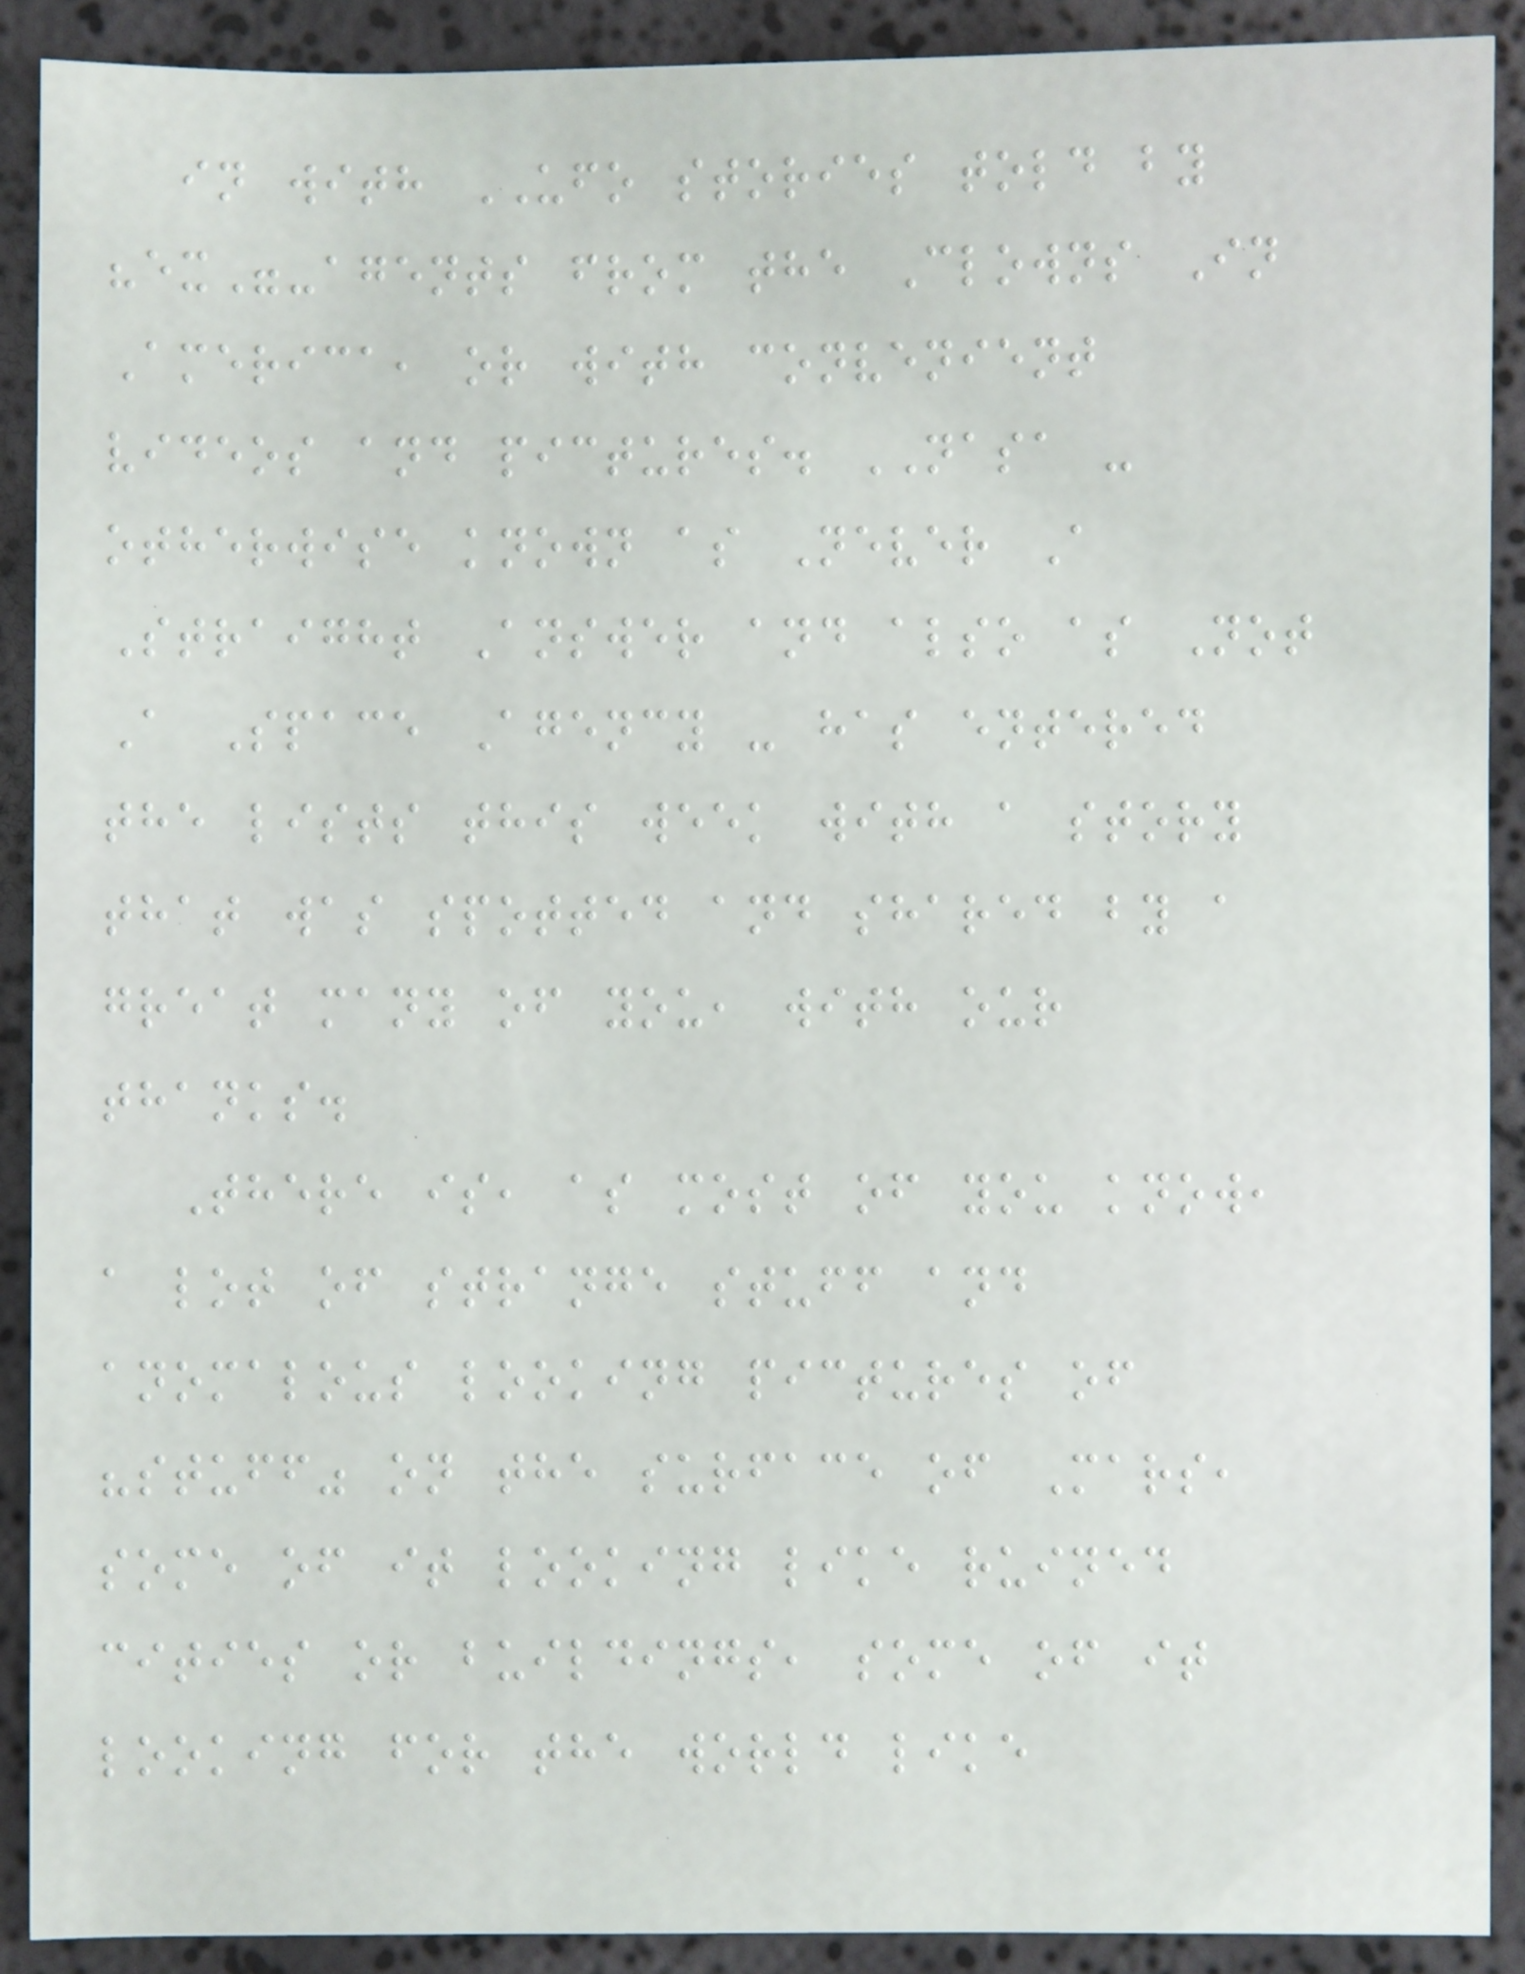in with UFO stories told by
"ex"-agents from the Clowns In
America, or with convenient
videos and pictures. NASA -
otherwise known as Never A
Straight Answer and also as Not
A Space Agency - has entered
the lists this week with a story
that was spotted and shared by a
great many of you, with our
thanks.
There is, as most of you know,
a lot of strange stuff and
anomalous looking pictures of
"stuff" on the surface of Mars,
some of it looking like ruined
cities or buildings, some of it
looking for the world like
